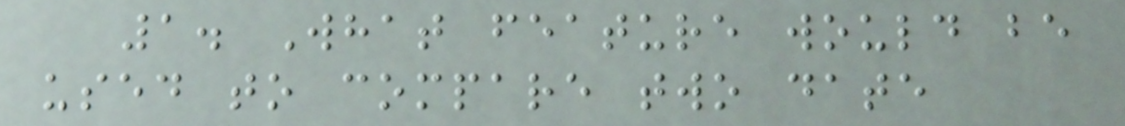1. What feature would be
used to compare two date
